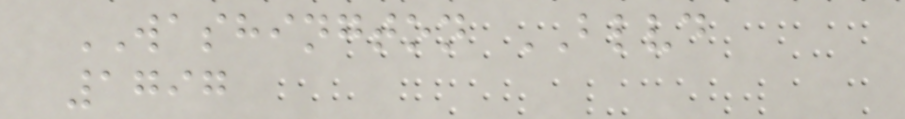WASHINGTON BLVD
1797
